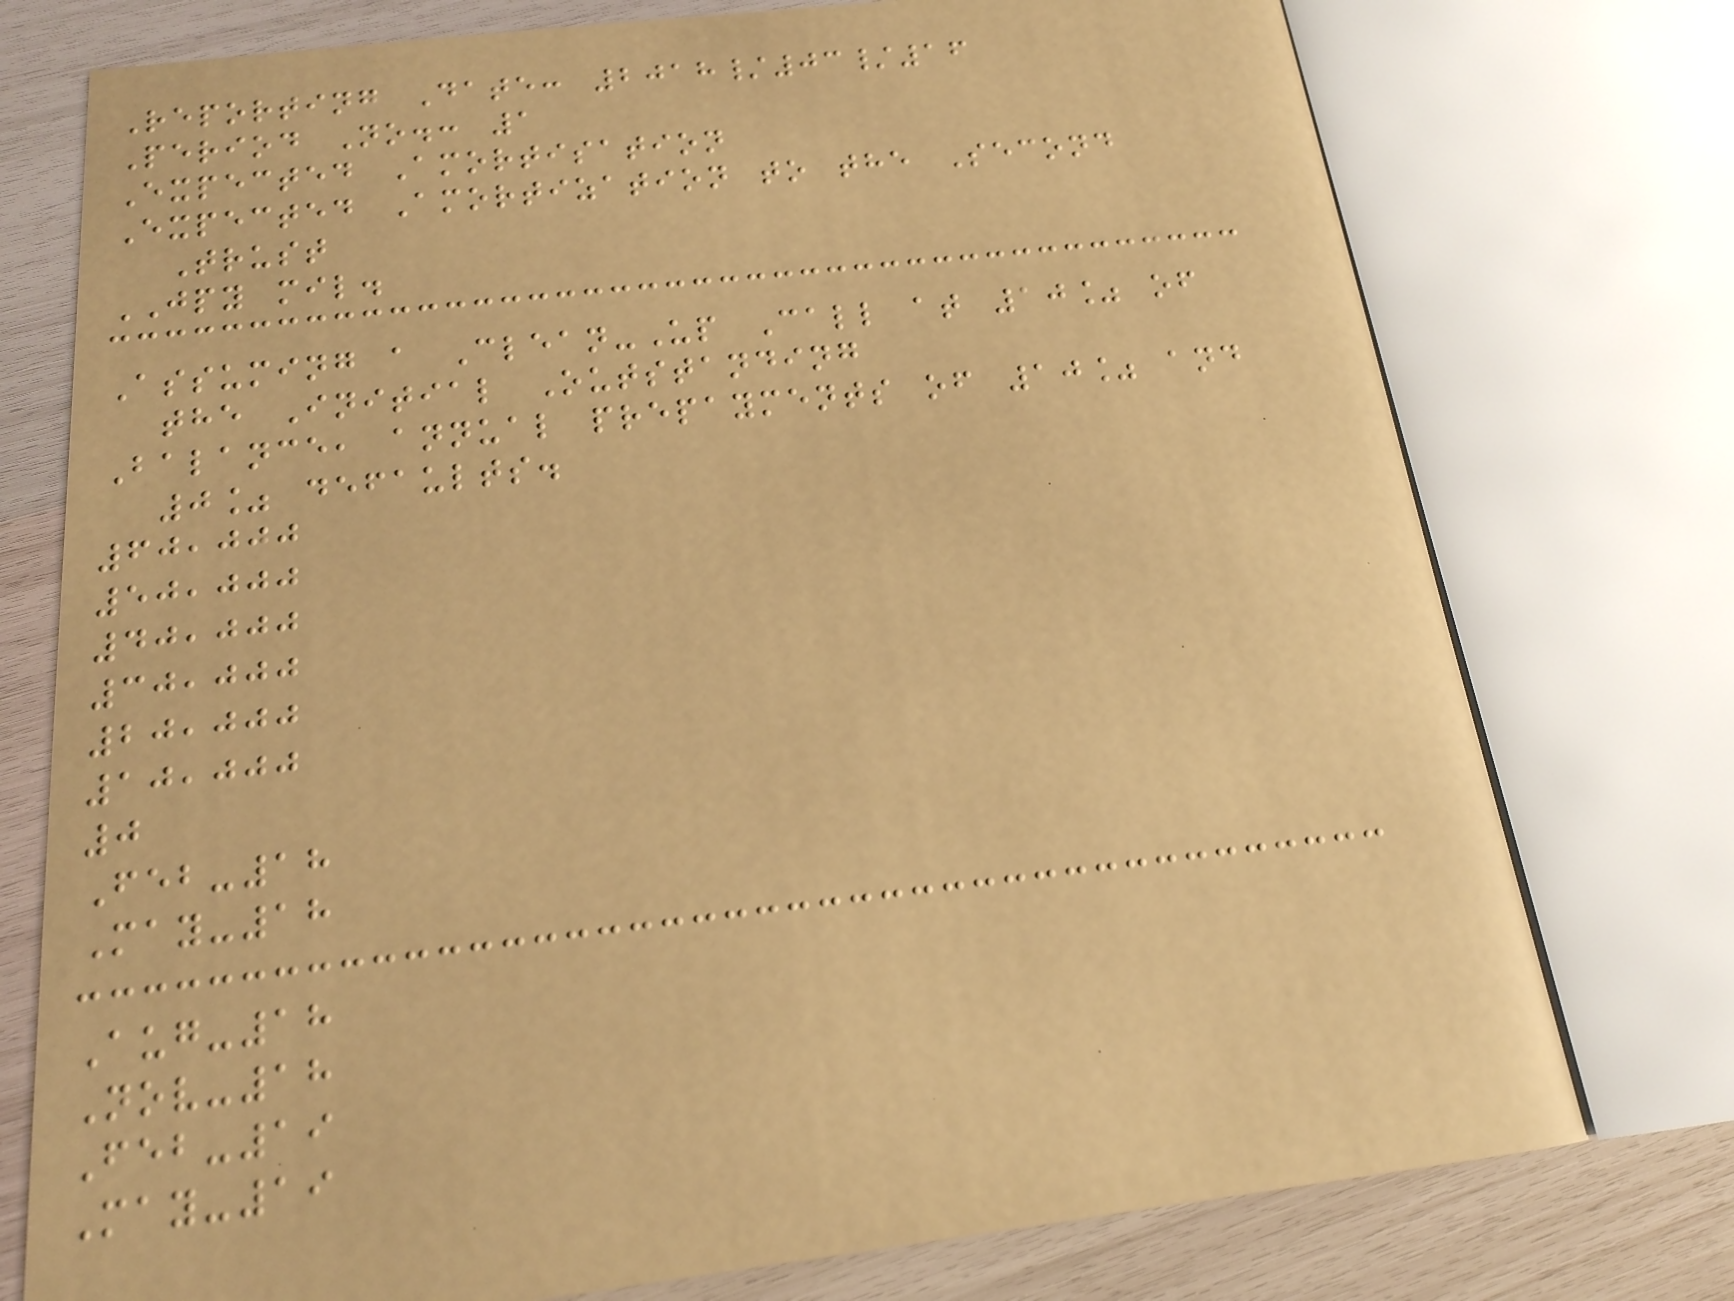Reporting Date: 2018/03/16
Period No.: 1
Expected Amortisation
Expected Amortization to the Second
Trust
JPY mil.
Assuming a Clean-Up Call at 10% of
the Initial Outstanding
Balance, annual prepayments of 10% and
0% defaults.
60,000
50,000
40,000
30,000
20,000
10,000
0
Feb-18
May-18
Aug-18
Nov-18
Feb-19
May-19
